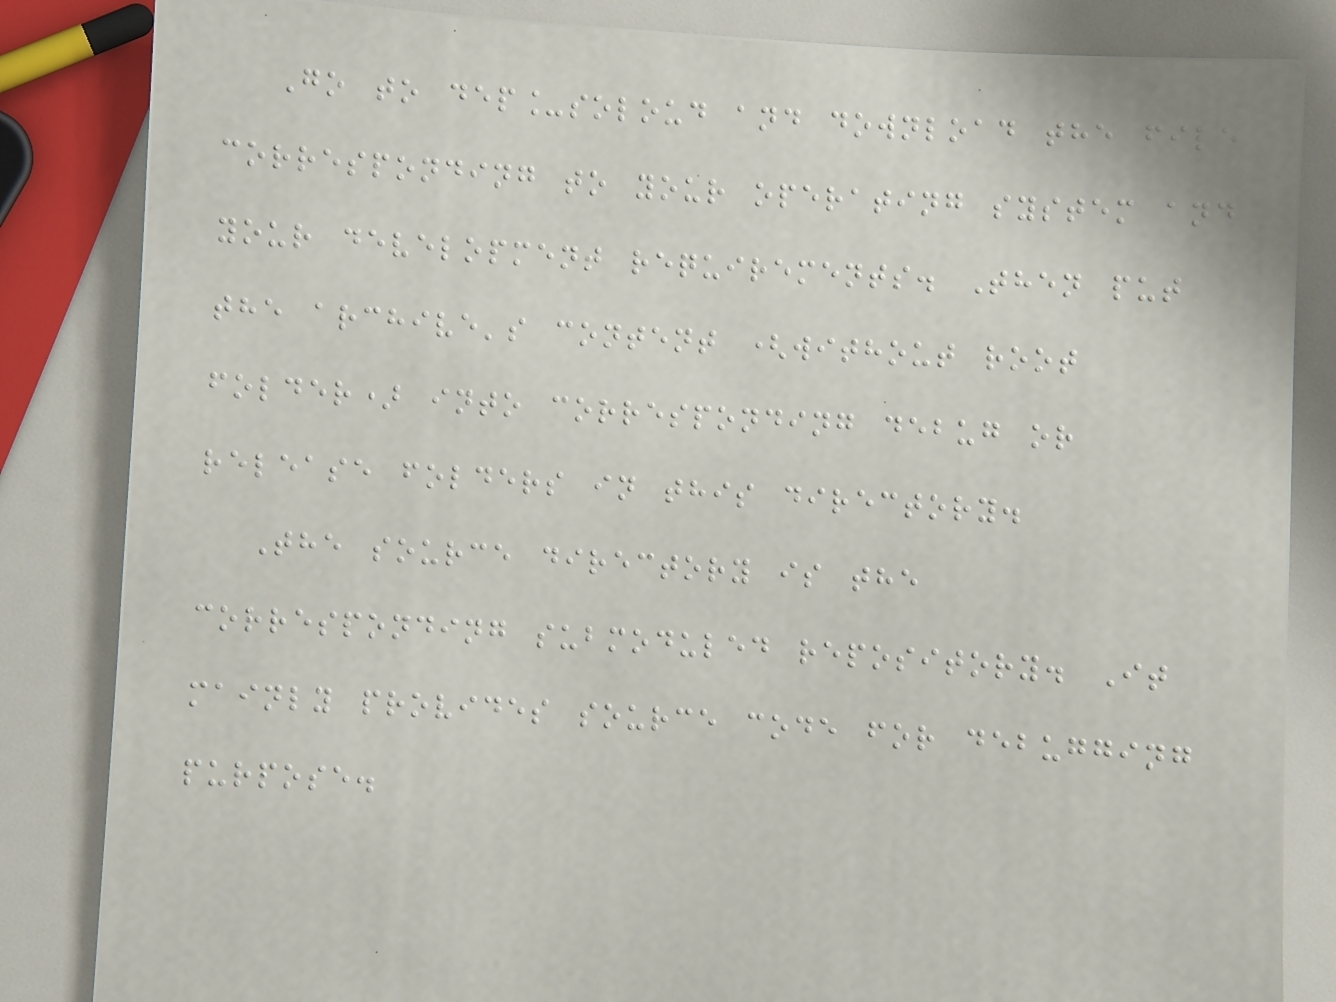Go to dep_soloud and download the file
corresponding to your operating system and
your development requirements. Then put
the archive's content (without root
folder) into corresponding debug or
release folders in this directory.
The source directory is the
corresponding submoduled repository. It
mainly provides source code for debugging
purpose.
